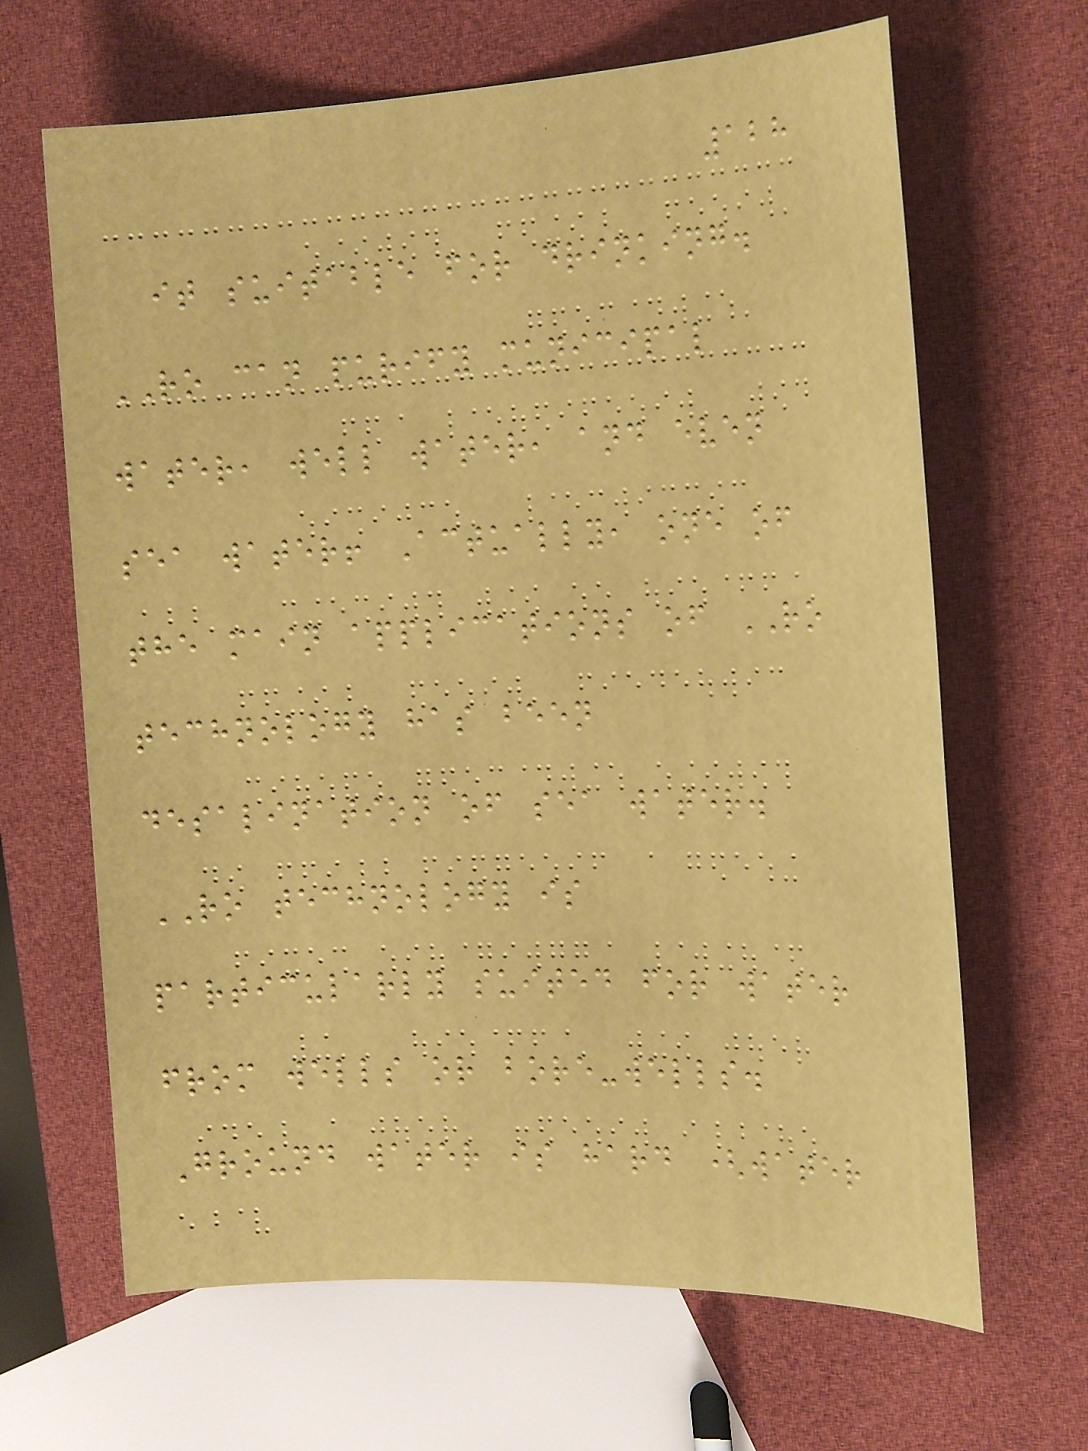128
it suitable for drinking.
RO can purify municipal
water, well water, and even
sea water! Actually, one of
the main applications of RO
technology has been
desalination of sea water.
RO technology is
particularly suited for water
from wells or bore-wells.
Ground water is hard (water
